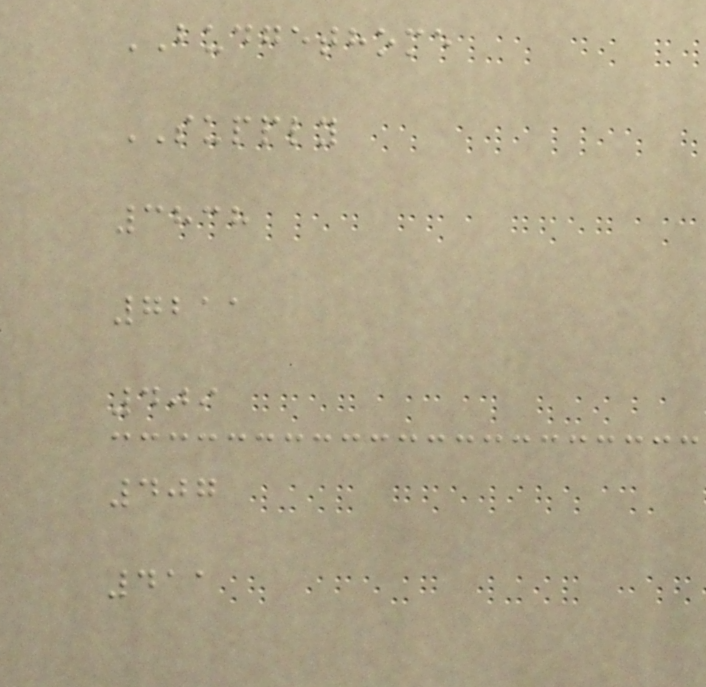BUDGETHOME
SUPPLY
3838
7211
409
407
411
